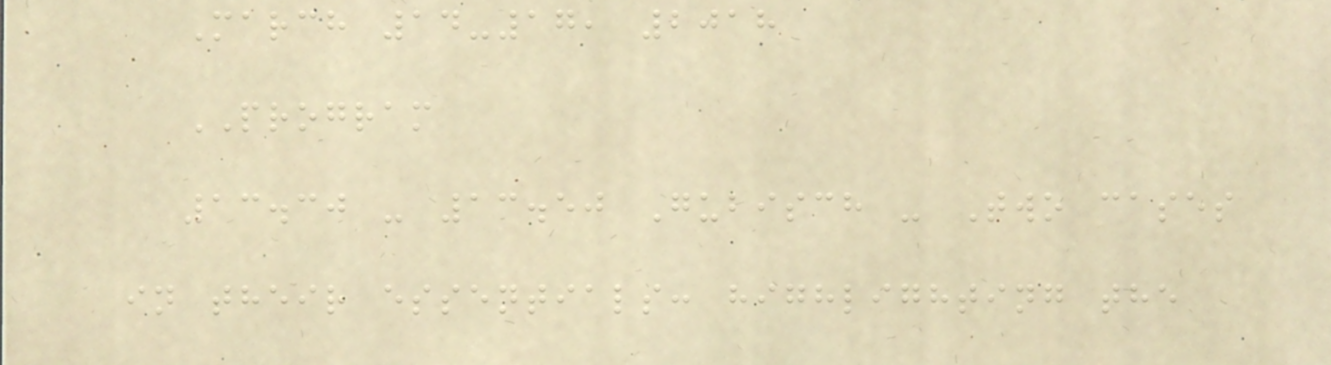March 14-17, 2018
PROGRAM
13.30 - 13.50 Gubisch - Two cases
in their essentials: highlighting the
